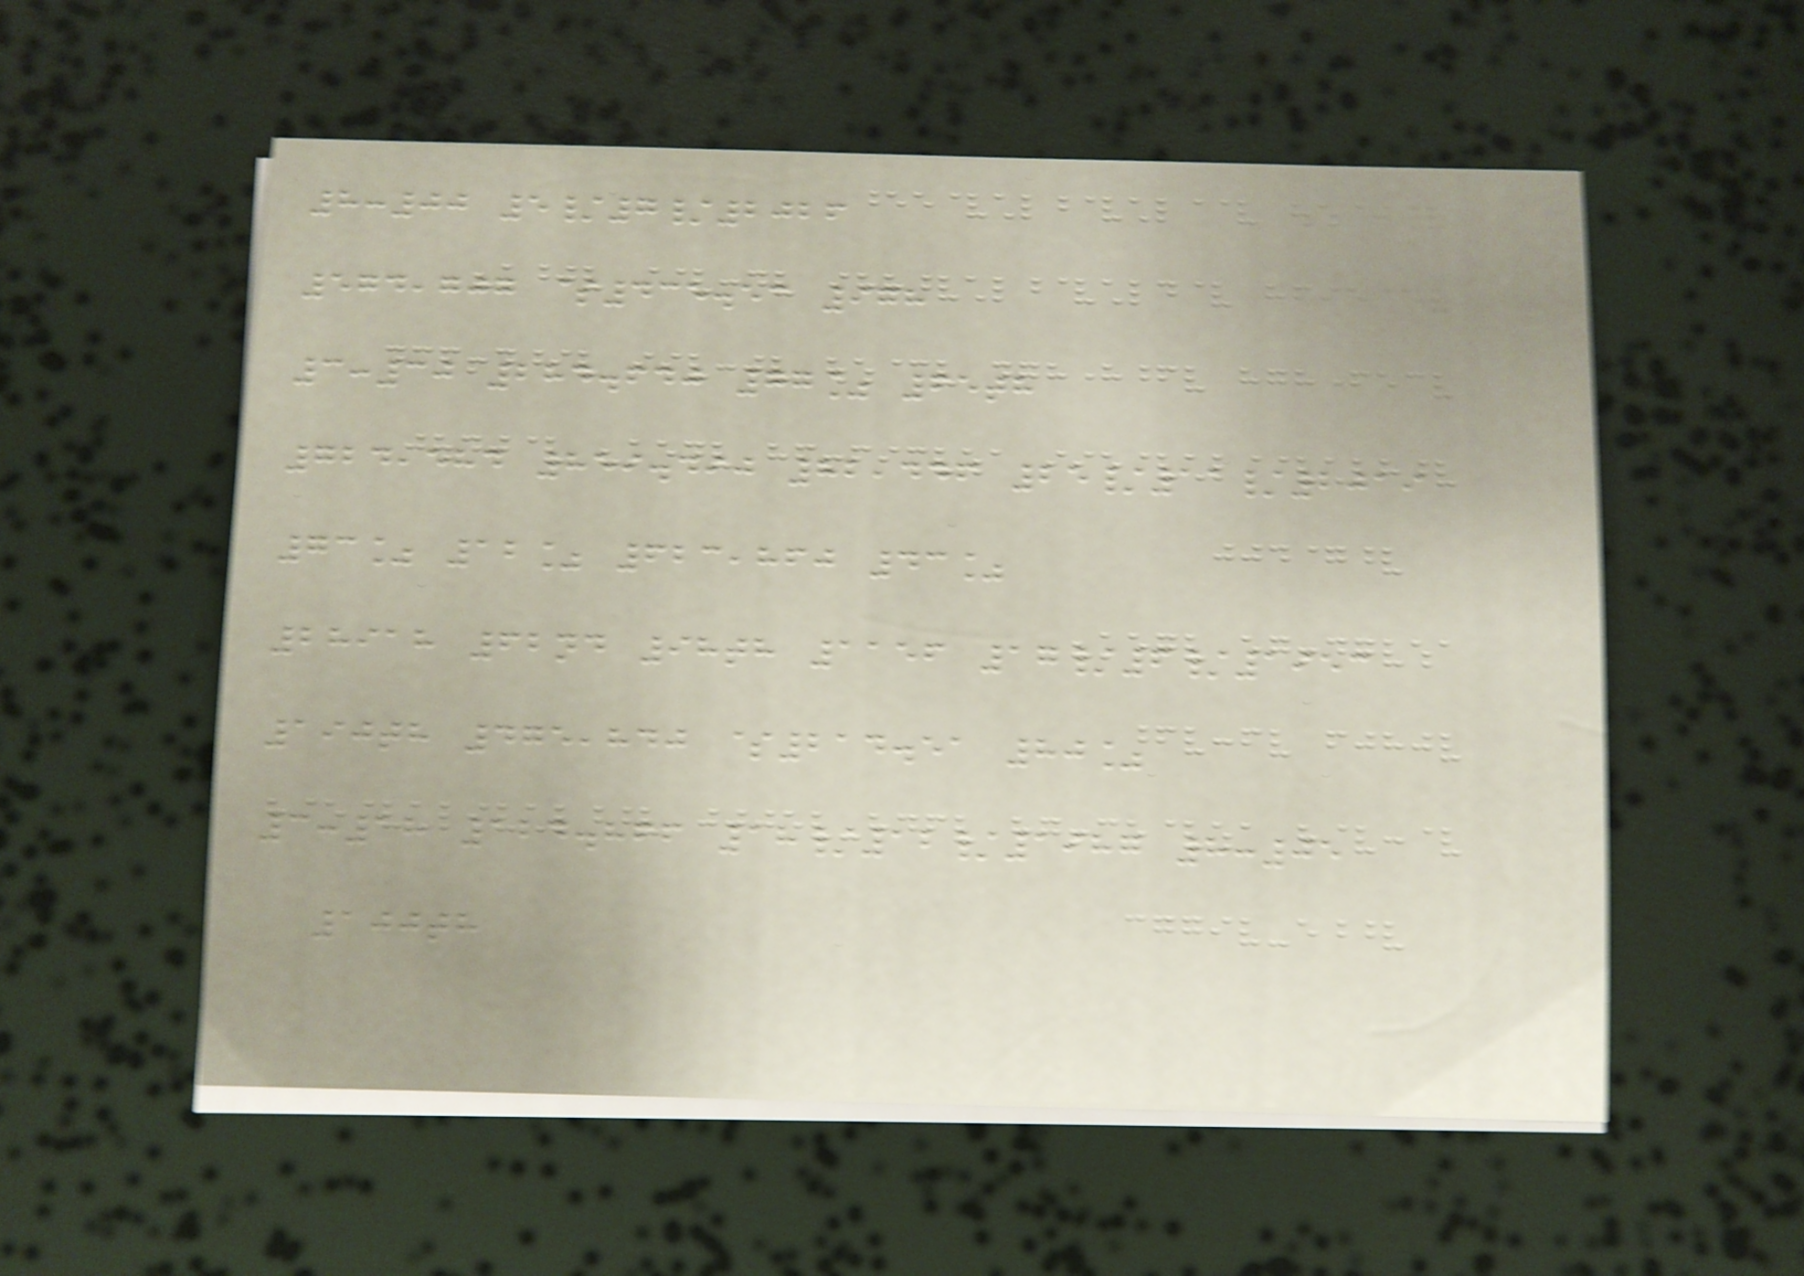8:00 5/7/2026
574,707 $435.53 978
3:30 284.640 77% 65th
724,584 859.490 82,446 25/11/2019
73% 12% 623,860 43%
28918 62nd 98th 1156 17/6/1953
190th 475,840 $214.51 80%
3:18 124.866 18/12/1987 8:05
100th
